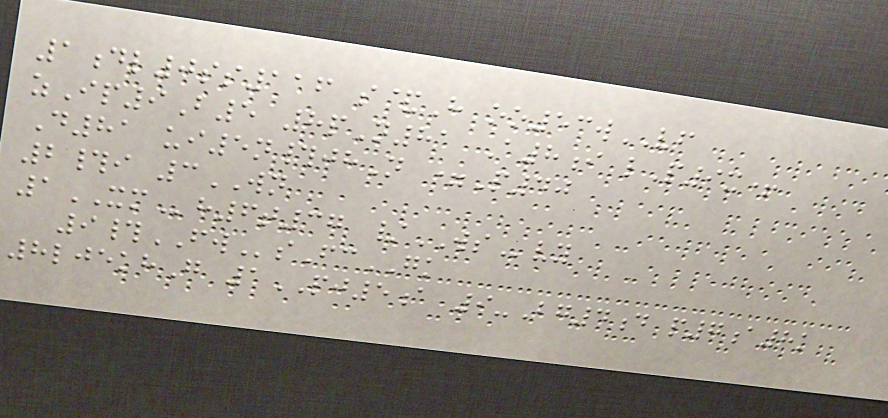1dl0ss116 s&H oo53wVF
zIp9B5 8pN81 A8i lP9x+
D81 ui5n#jhN =P40
2#i 3WN
1XMh6t37 /WSvy
9#FWsFcGK
8ljekhG 1PJ5a 9-Bg4d p7a8k
